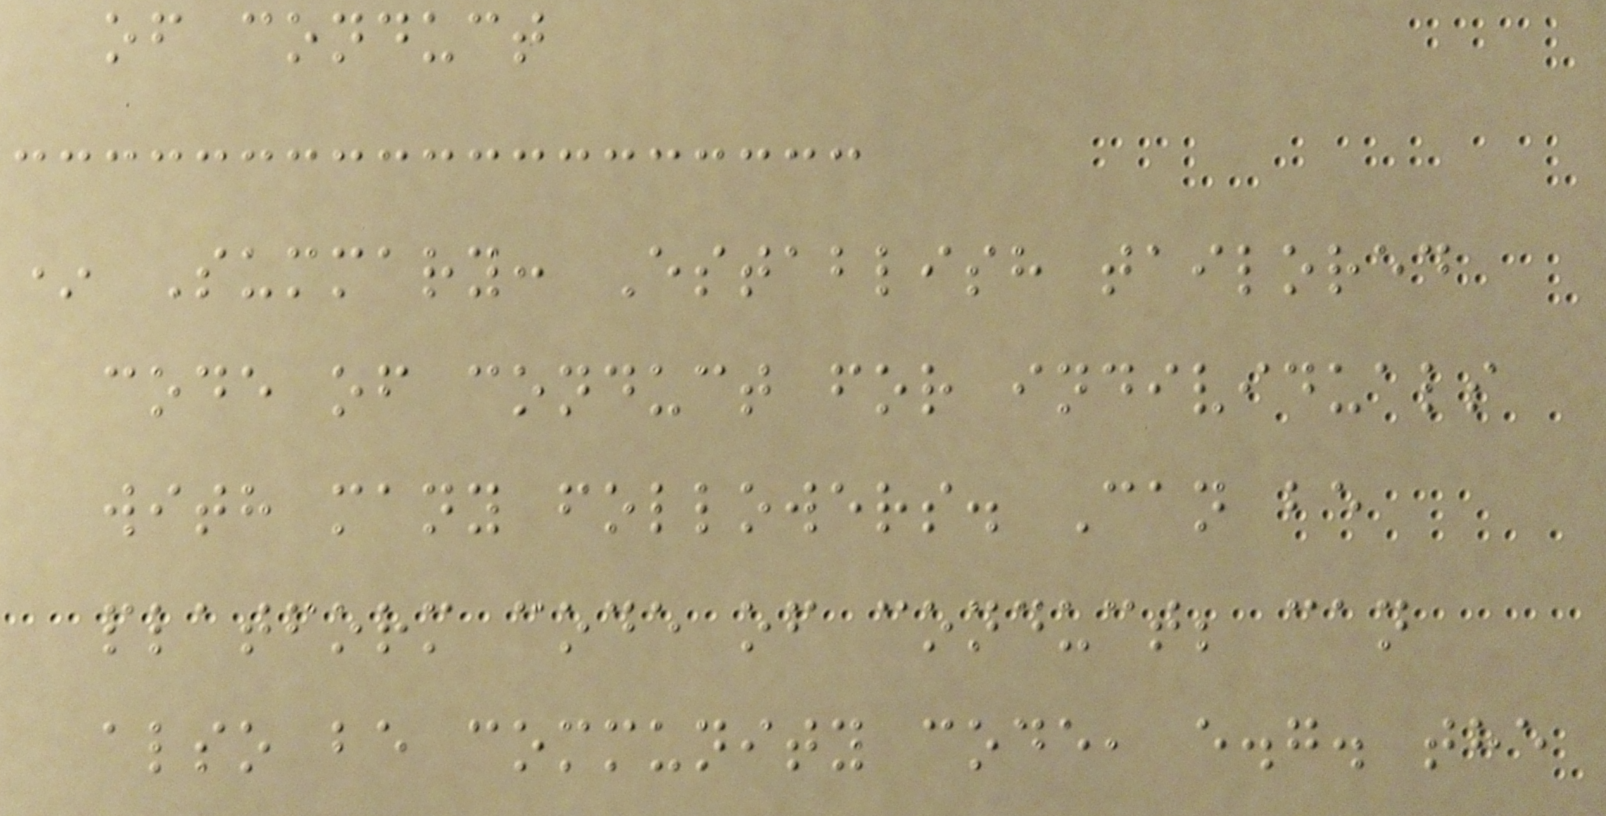of conduct
* Summary: Establish tailored
code of conduct for individuals
with many followers. Can be
platform code of conduct; can
also be community code, e.g. the
